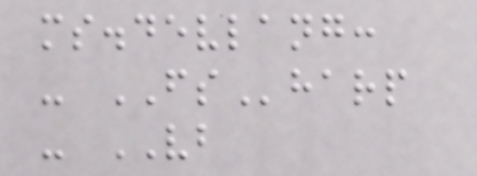ms.devlang:
- FSharp
- VB
